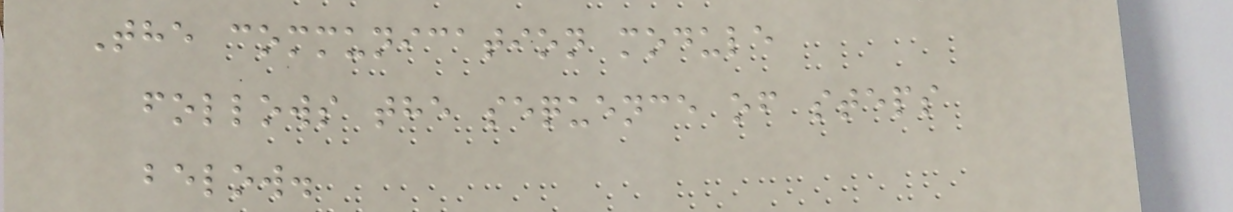The communication module
follows the sequence of steps
below.
